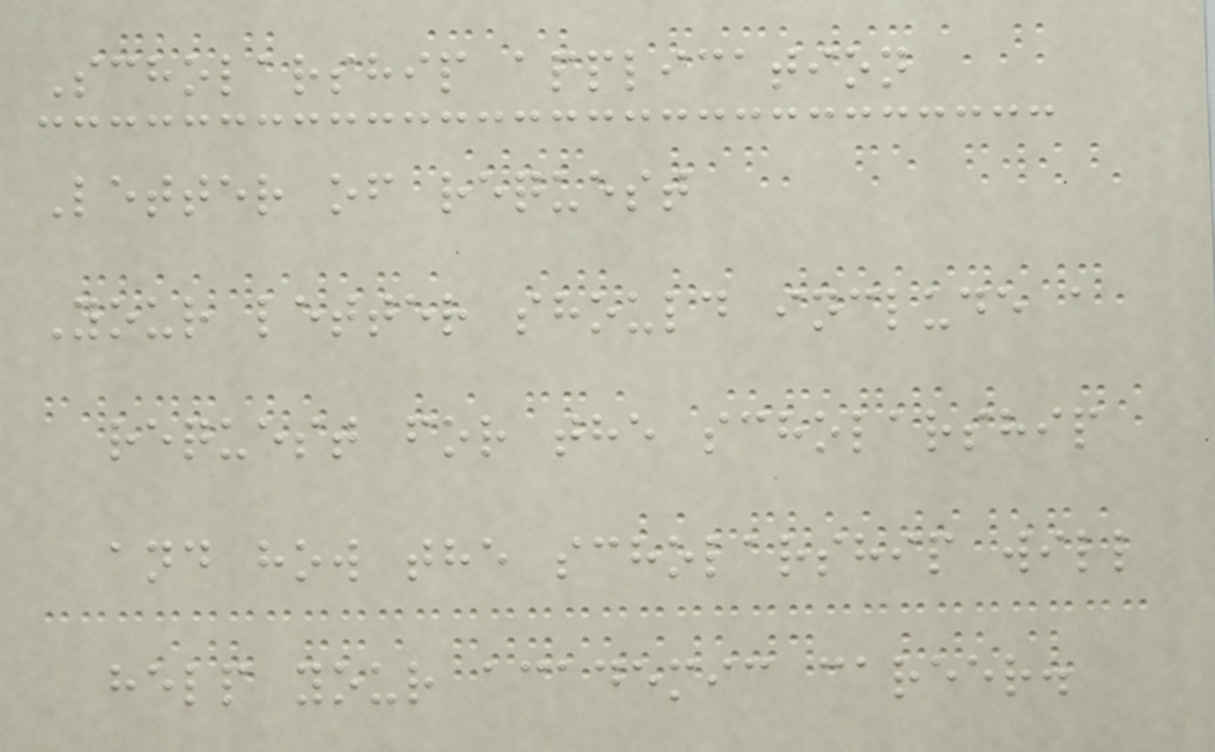Scholarship application
Letter of request
Your letter should include a
request for the scholarship
and how the scholarship will
help your academic career.
